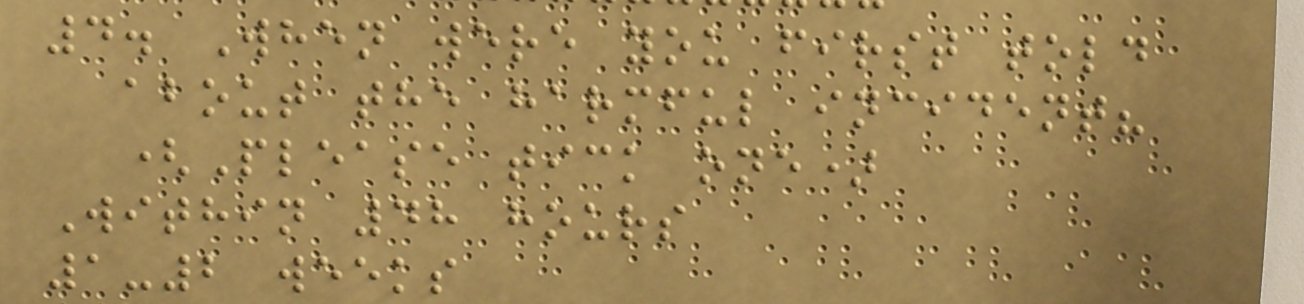4. When were you first told
about the harmful incident?
(Please tick one)
Within 48 hours
1-2 weeks
